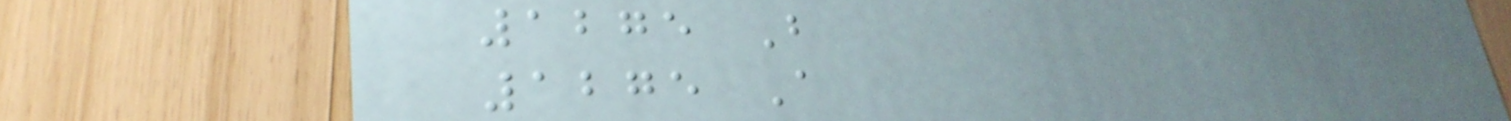1275 B
1275 A
